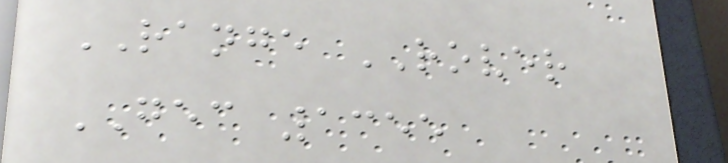RANGE ROVER
GEC 1355
